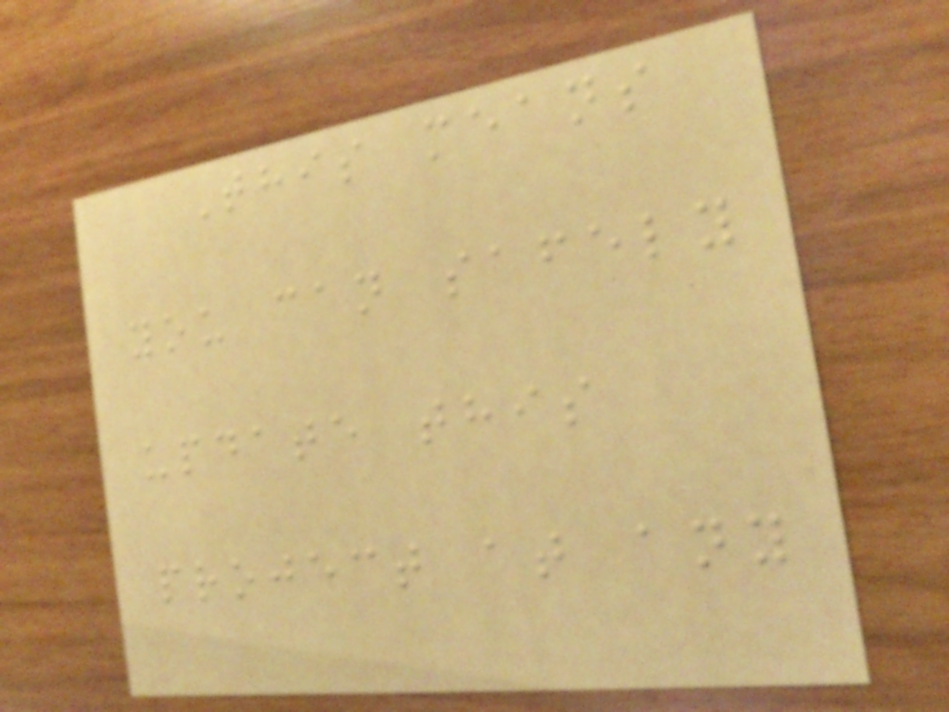This means
you can safely
update this
project at any
